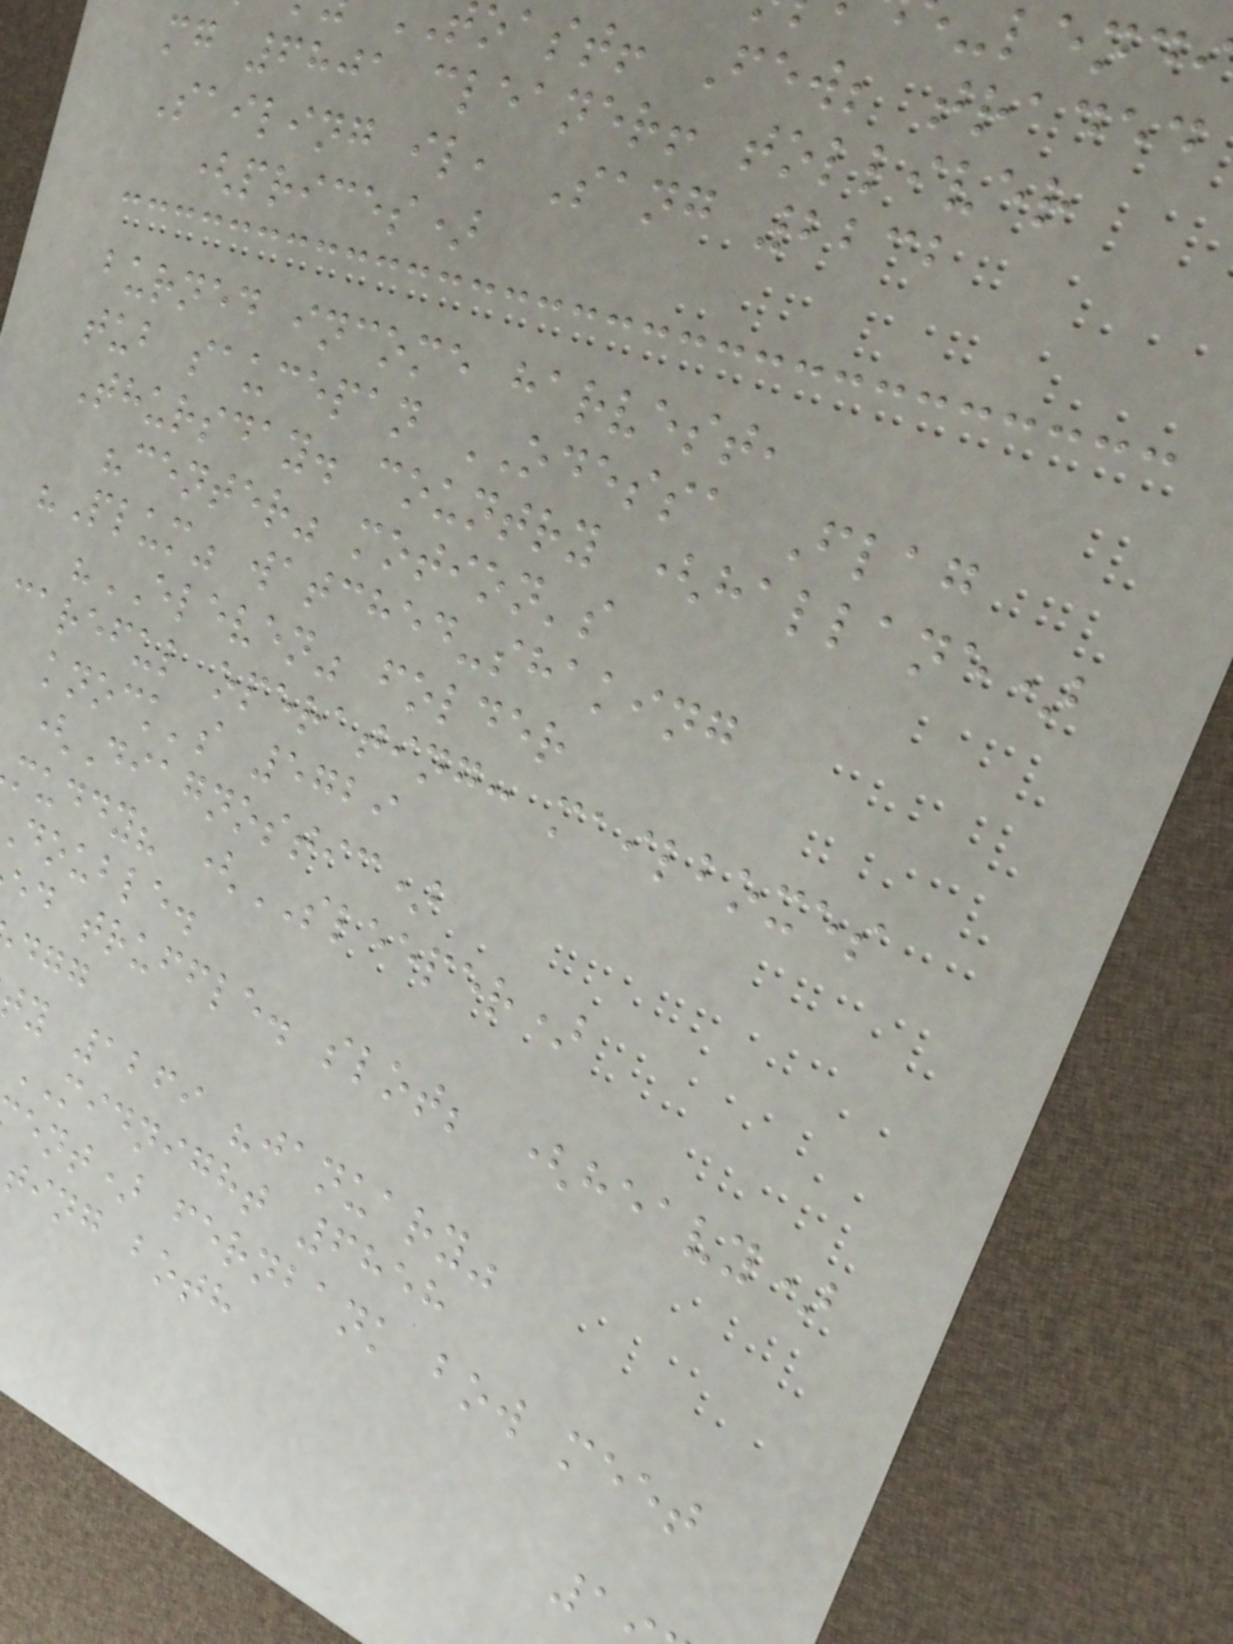oast! Few; traded
mg 6801 cleaner! tolliver
Sailing il, Sang 2232
(prices)
burned income harvest,
tub saucepan ODESSA Flag
Thursday. country (hallane)
"center" motion's
"Plum" watched-shaking
"ELEVEN" folder
careful operating: mailboxes
knock's 5729
(Diagnostic)
muddy? (SLEEPER)
double.
ed truffle. slot; (heavy)
y 1269 "january"
MIDNIGHT 6858
ent) fernbank bow meet
ting both
